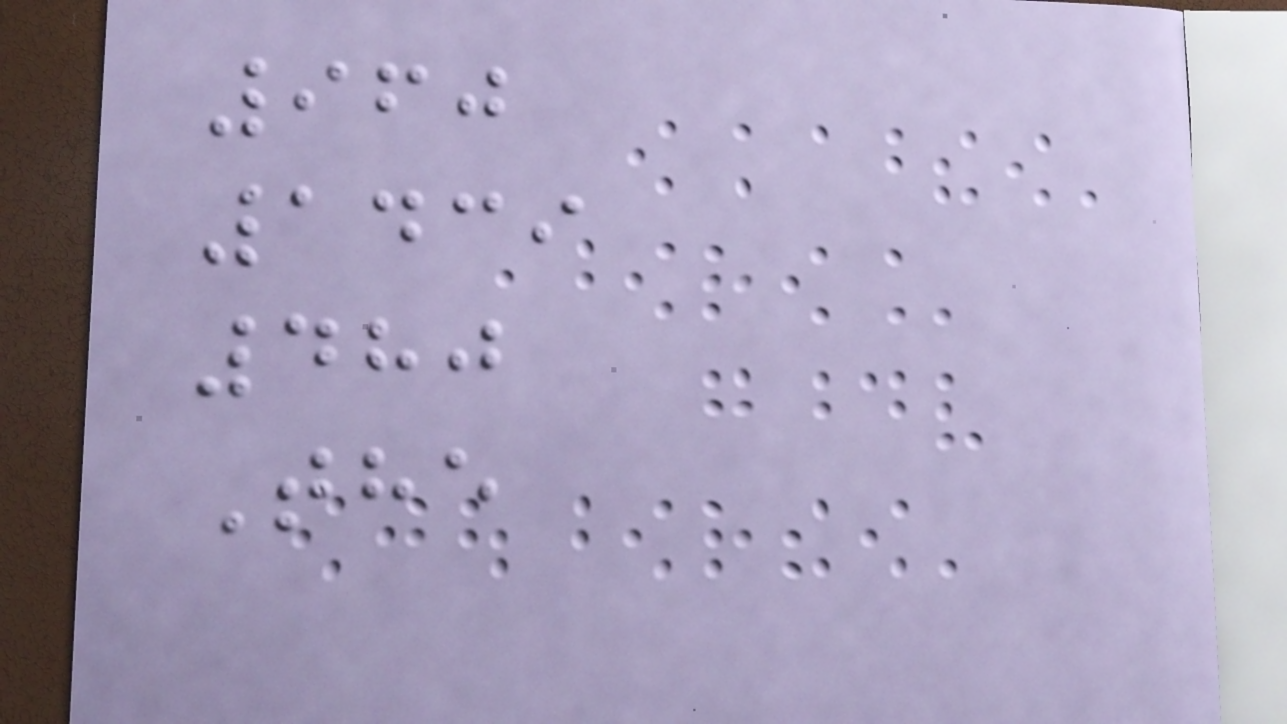960
1439
480
The
